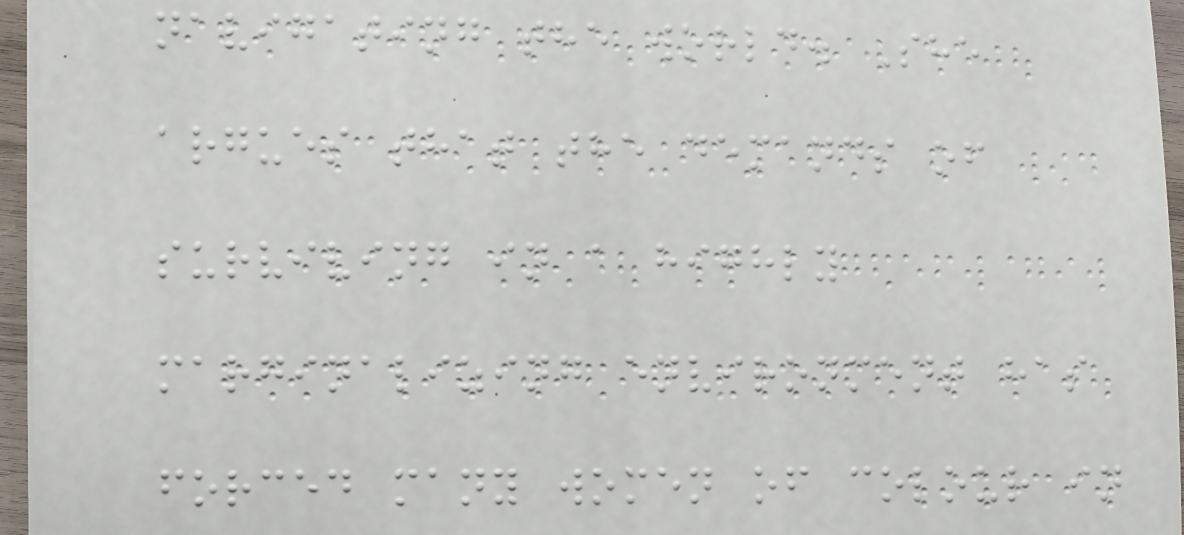navigating the world. She
argues that the demands of
surviving in a highly
marginalizing environment has
forced many women of colour in
